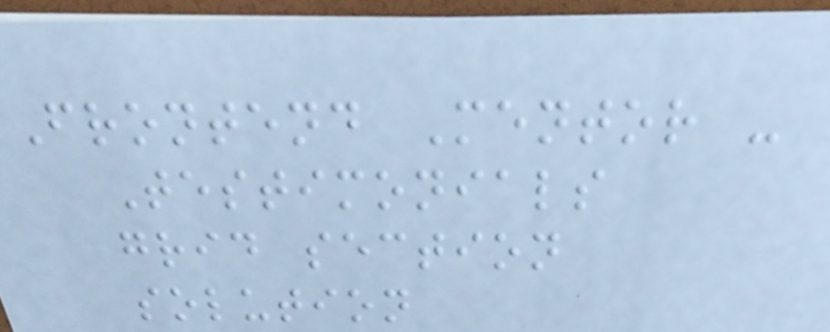Frontend Mentor -
Testimonials
grid section
solution
